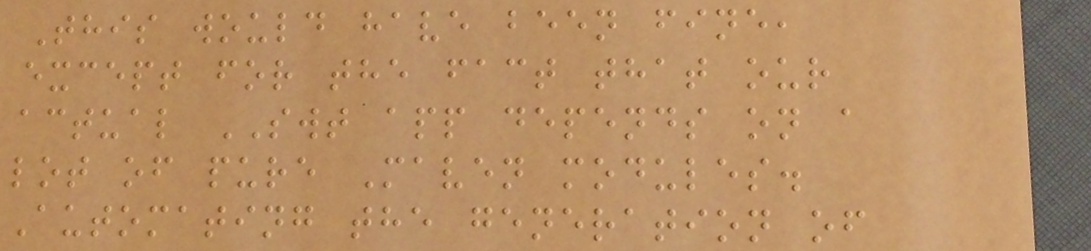This would have been fine,
except for the fact that our
actual SWT app depends on a
lot of pure Maven modules.
Automating the generation of
